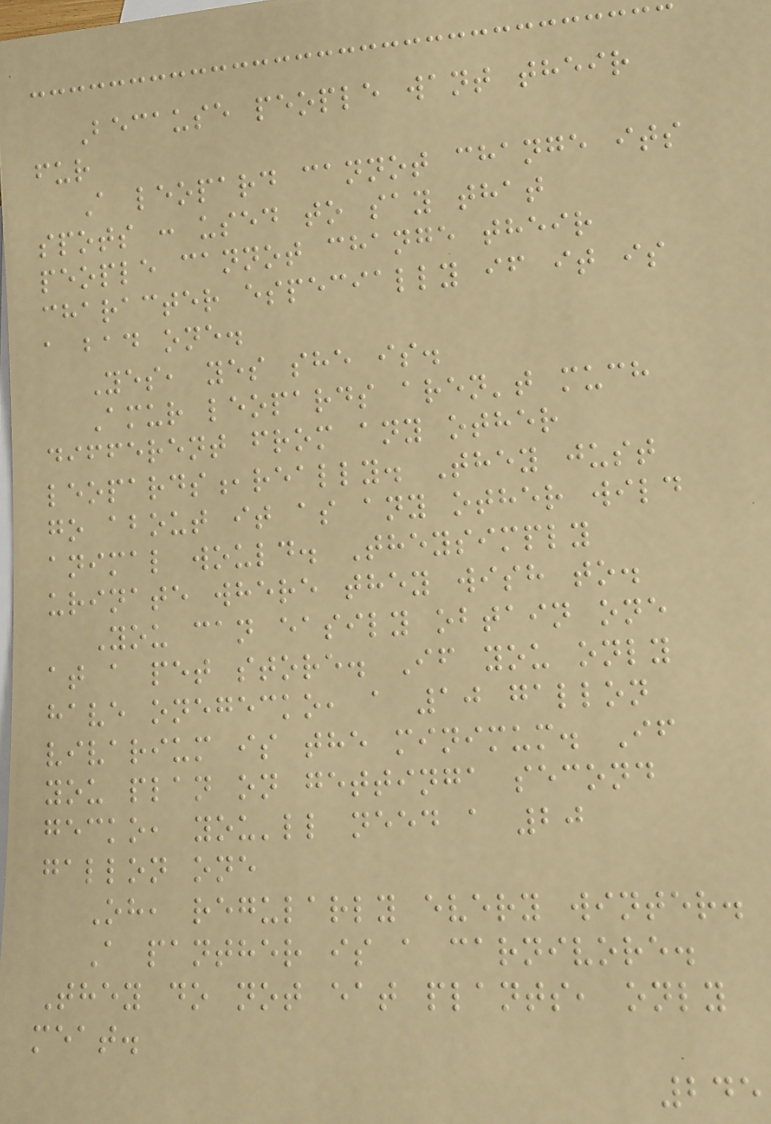Because people want their
fur
A leopard cannot change its
spots : used to say that
people cannot change their
character especially if it is
a bad one.
Yes, yes she is.
Amur leopards aren't much
different from any other
leopards,really. They just
go about it as any other wild
animal would. Theysimply
urinate where they wish to.
You can easily obtain one
at a pet store. If you only
have onegecko, a 10 gallon
vivarium is the minimum. If
you plan on gettinga second
gecko, you'll need a 20
gallon one
Oh, regularly every winter.
A panther is a carnivore.
They do not eat plants, only
meat.
245
